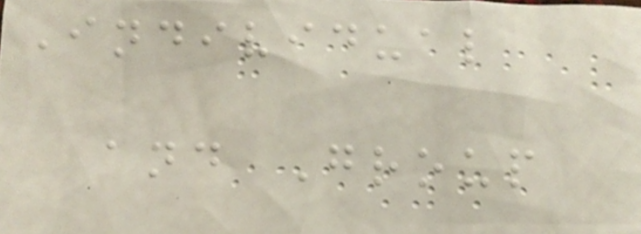Individual
and Group
